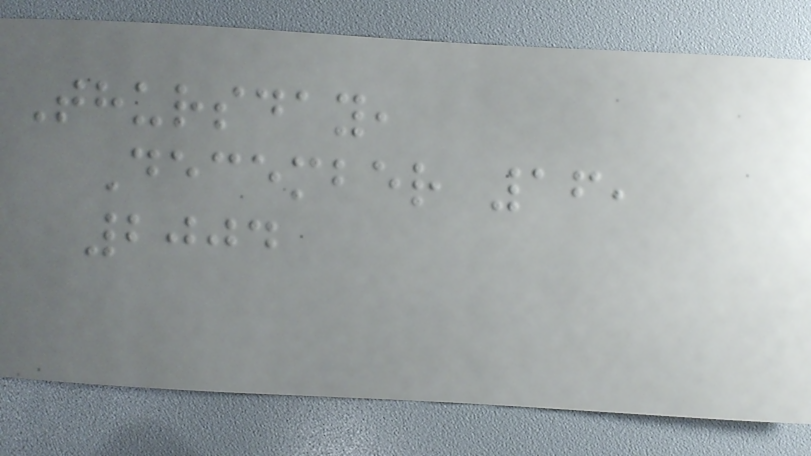Thursday,
December 16,
2004
